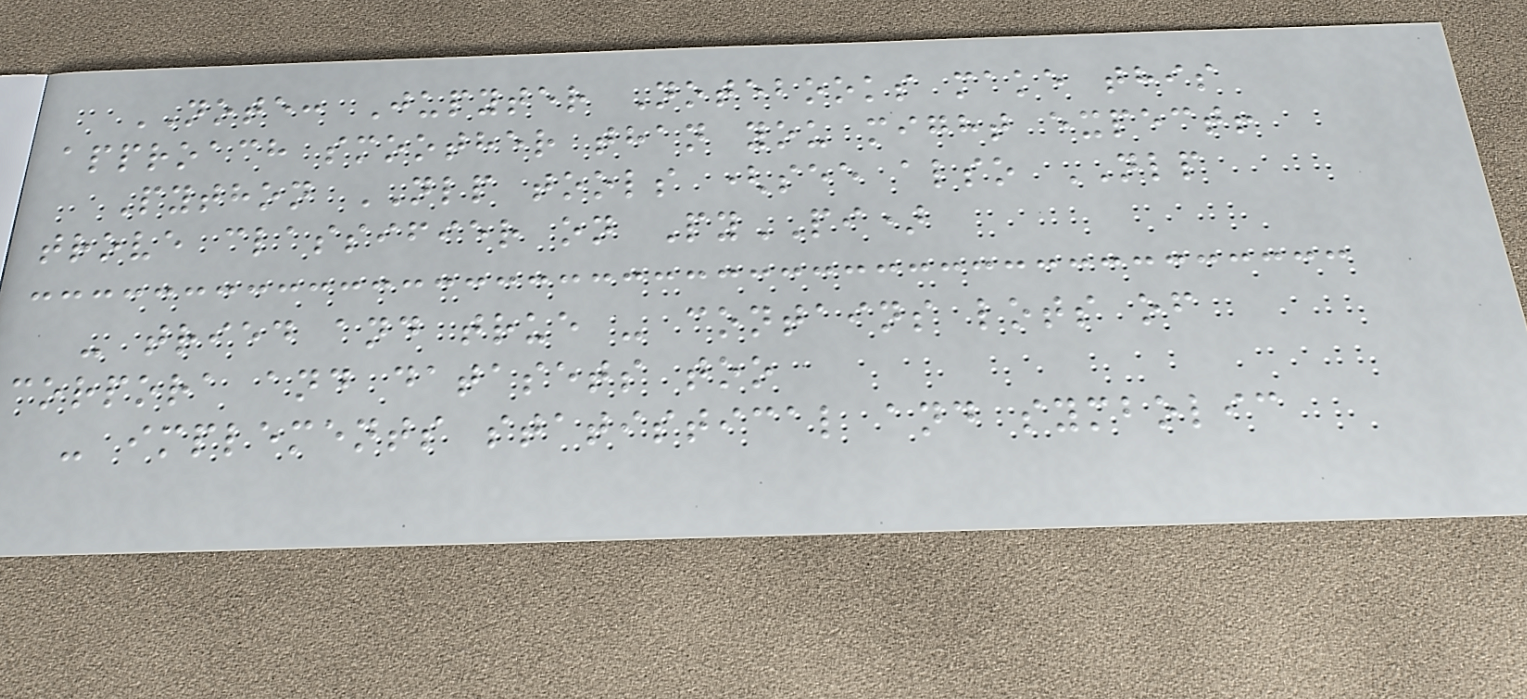NOTE: Jupyter Notebooks make this
approach smoother than you might expect!
Python NLP tools (see also NLP
trove classifier on PyPI)
- tried and true - contains lots of
corpora and datasets too
- implements statistical and symbolic
